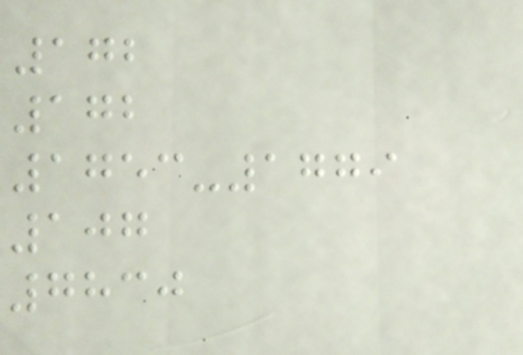172
172
1753-1779
107
7830
